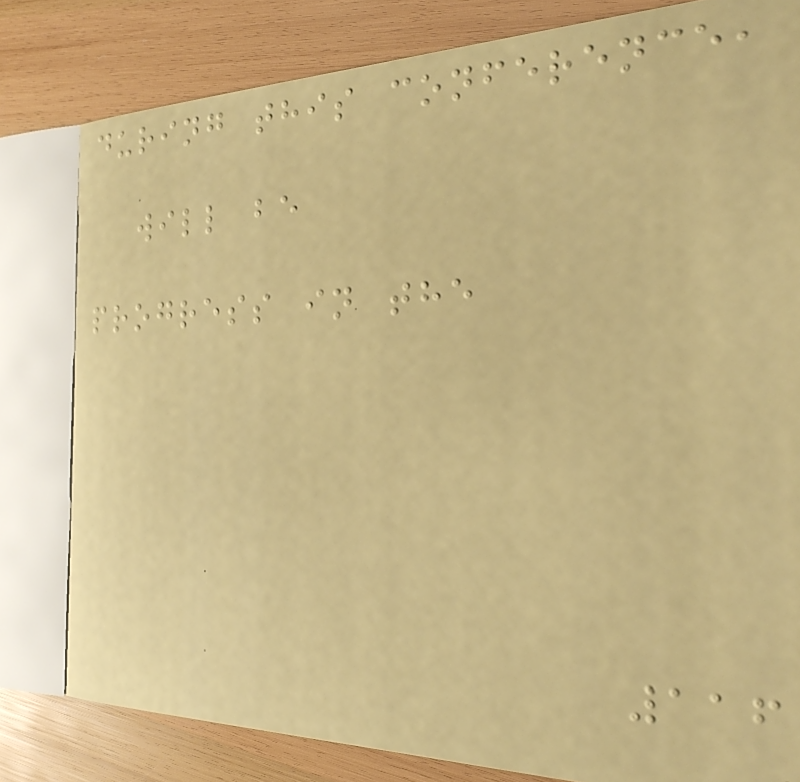during this conference,
will be
progress in the
116
